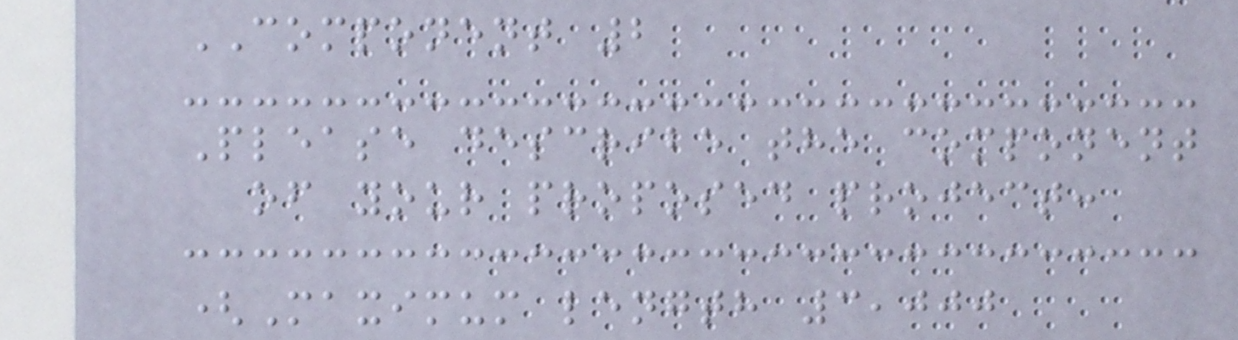COMPONENT 2
Please describe the component
of your proposed project:
(Maximum length 3,000
